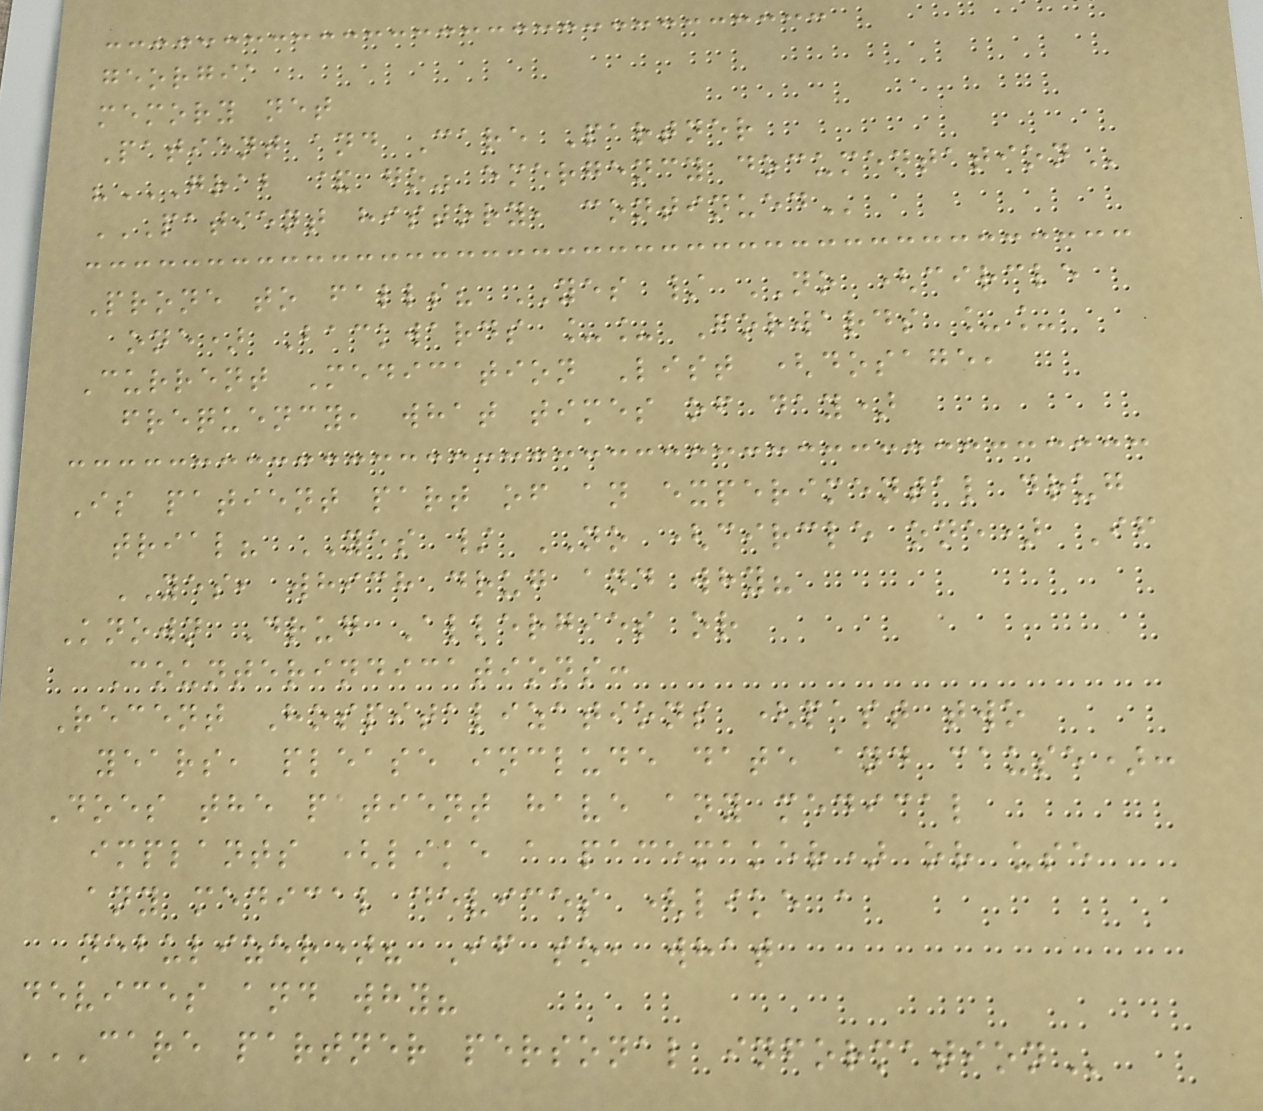georgia
memory net
Patient and Care Partner
"GRAB & GO" EMERGENCY DOCUMENTATION
PATIENT HISTORY, CONTINUED
Prone to falls? YES / NO (circle
one) Backwards __ Forwards __
Current Medication List (dosage,
frequency, what times of day)
Is patient part of an experimental drug
trial? YES / NO (circle one) If
YES, which drug and why?
Known Drug Allergies or
Counterindications:
Recent Hospitalizations (past two
years, please include date and cause):
Does the patient have any medical
implants (like a pacemaker) or use
any medical devices (like a
nebulizer)? If so, what
devices and why?
CARE PARTNER PERSONAL INFORMATION
